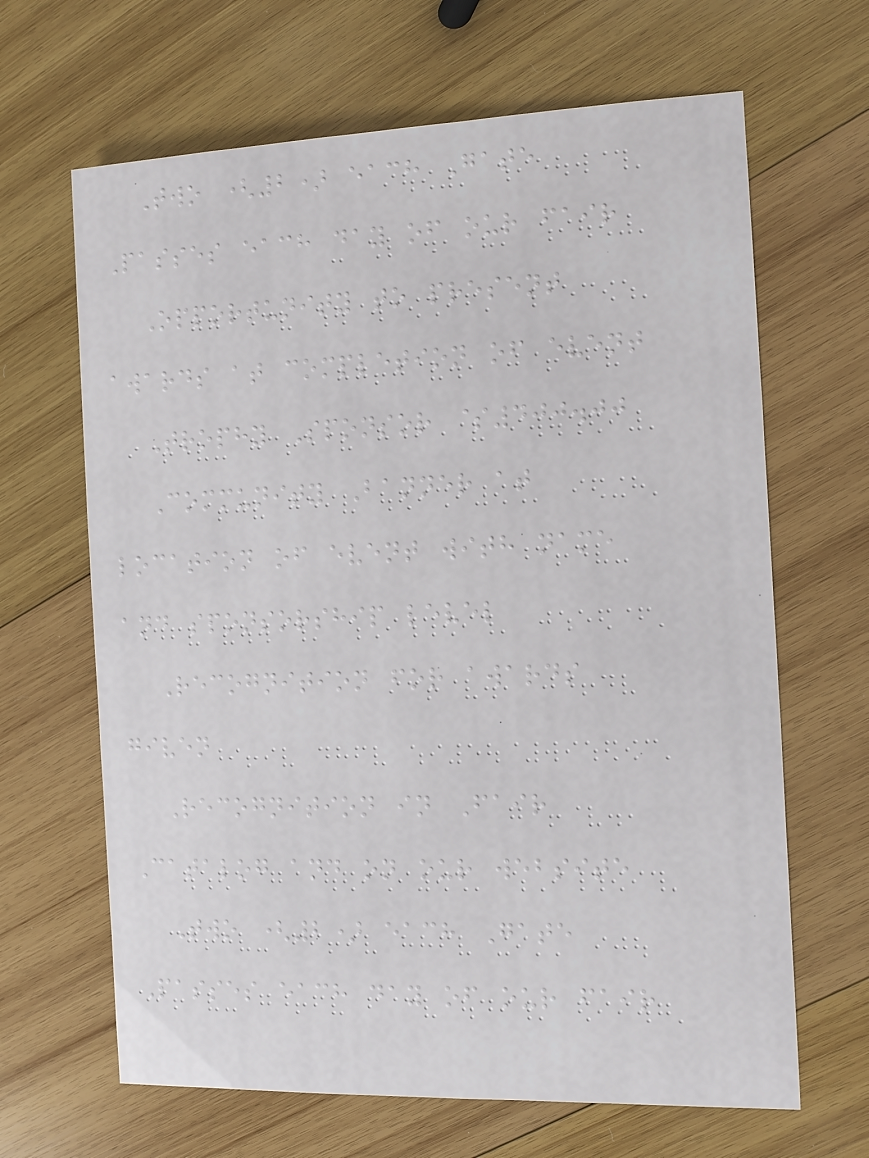Two (2) each Gate
Passes each day of our fair
Opportunity to present
awards at completion of event
Trophy Sponsor $400.00
Community Banner at
location of event with name
and sponsorship level
Recognition for awards
given
Recognition in Fair
Catalog and on our website
Two (2) each Gate
Passes each day of our fair
